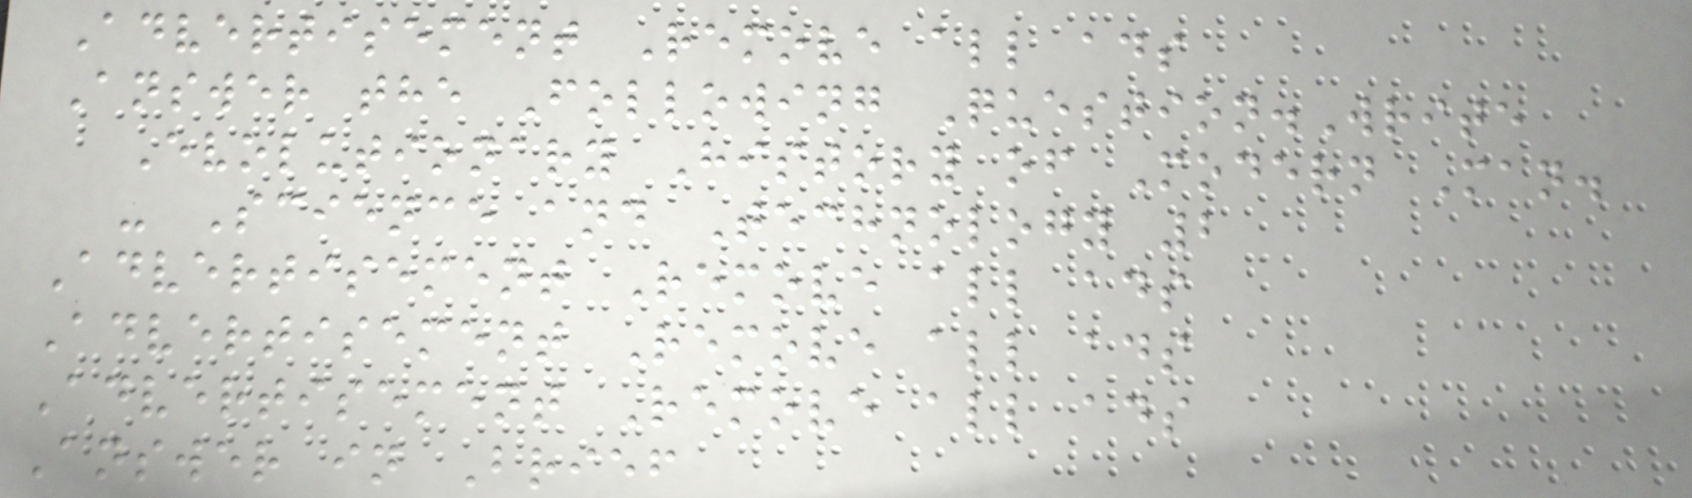Advertisement Remove all ads
Answer the Following Question.Write
Evolutionary History of Modern Man.
- Science and Technology 2
Advertisement Remove all ads
Advertisement Remove all ads
Advertisement Remove all ads
Answer in Brief
